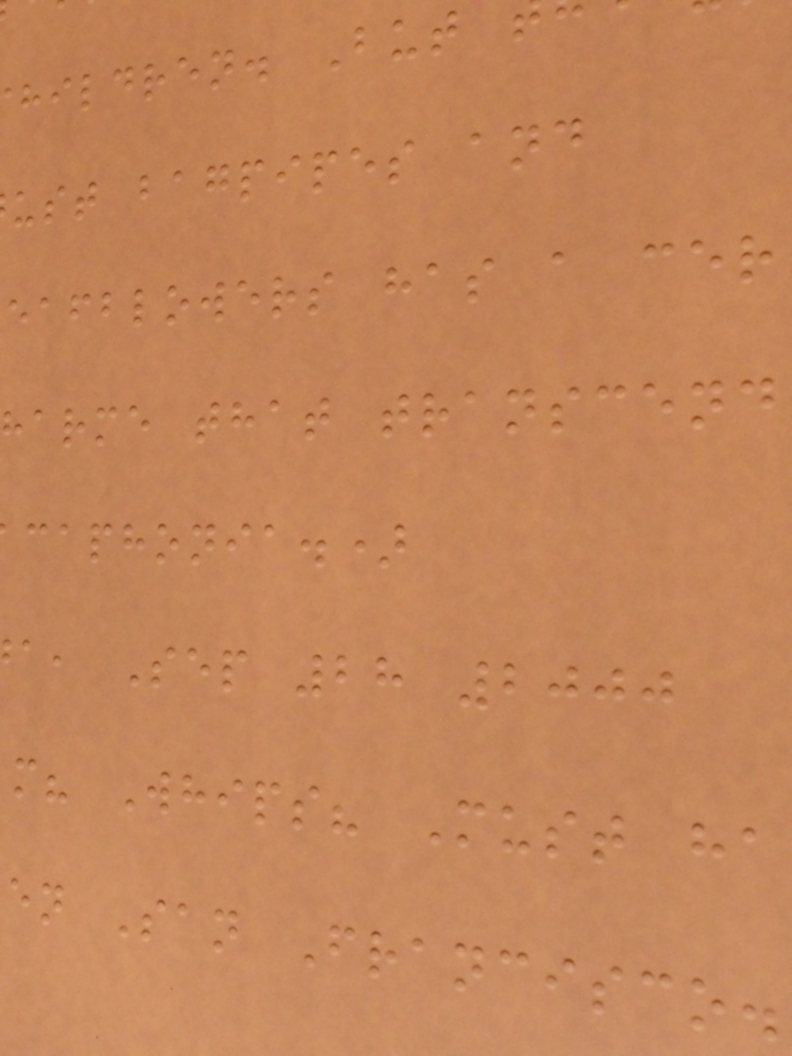hildren. But
ust bagpipes and
eafblowers has a cer
harme that transcend
caphonia.)
a, Sep 28 2000
m? Whips? Must ha
en San Francisco.
